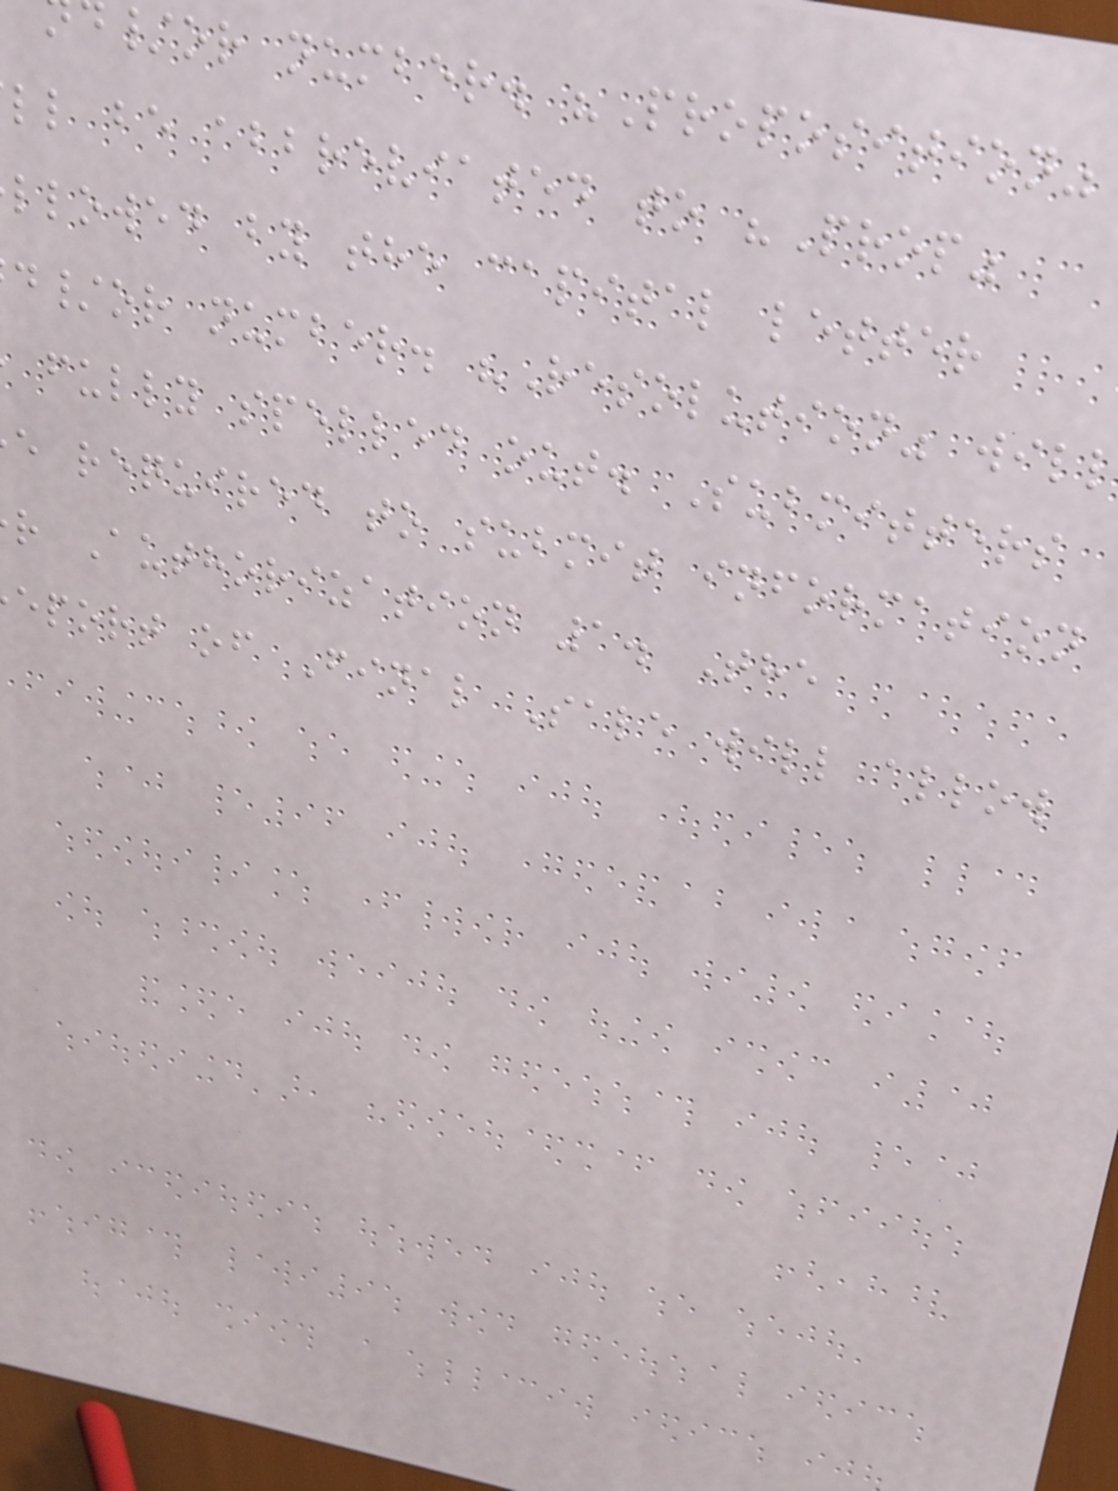/or number. "Proposition"
ll be abbreviated to "Prop"
llowed by the capital letter
d/or number. "Resolution" wil
fully spelled out. Submitters
e required to submit information
r Authorization 1. The
eport of Final Sale will allow
